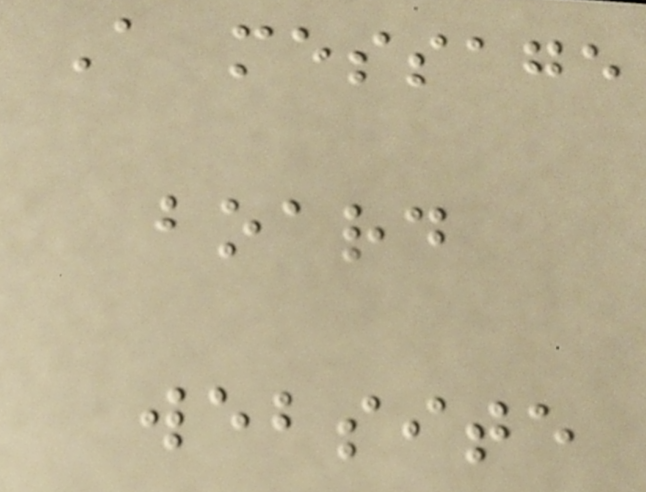A message
board
website
